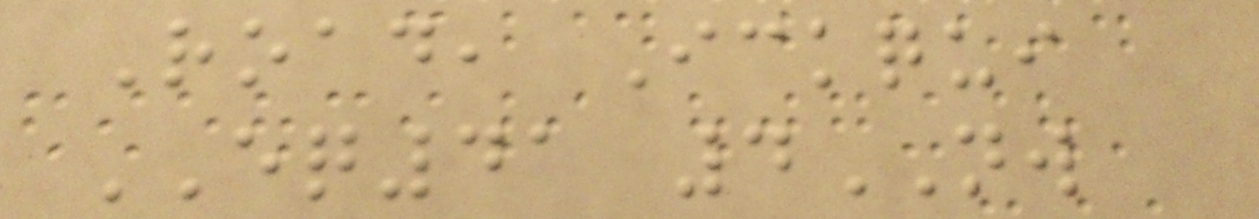Road, Ickqui
EQ41 4NW
